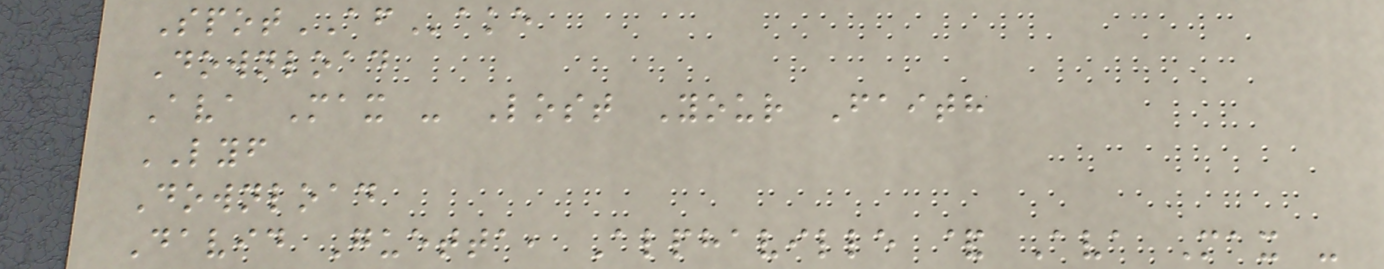SpotAFake
Download
Ava Max - Lost Your Faith
LYF
Download
David Guetta, Alphaville & Ava Max -
